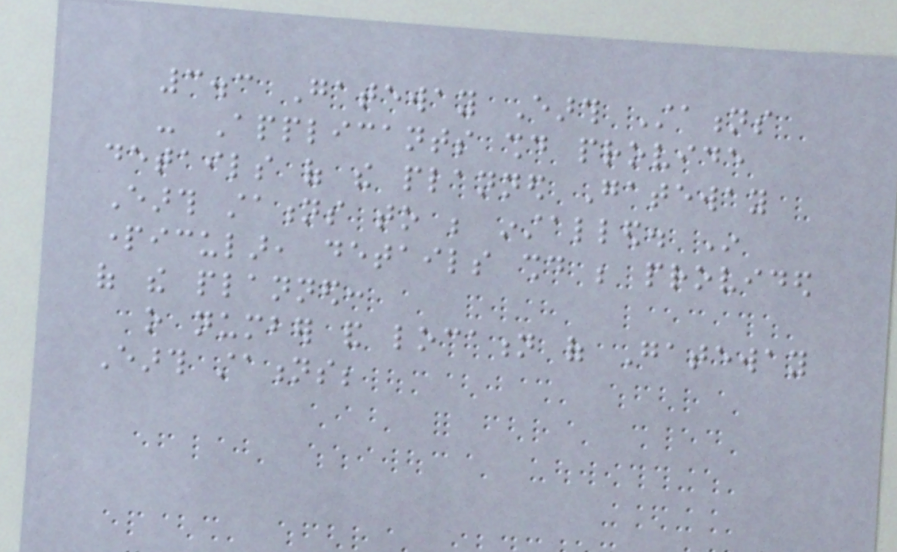3.3 Gateway Earth Stations
- Applicants should provide
details of the planned Gateway
Earth stations to be installed. In
particular, details should be provided
of the planned:
o number and location of Gateway
Earth stations;
